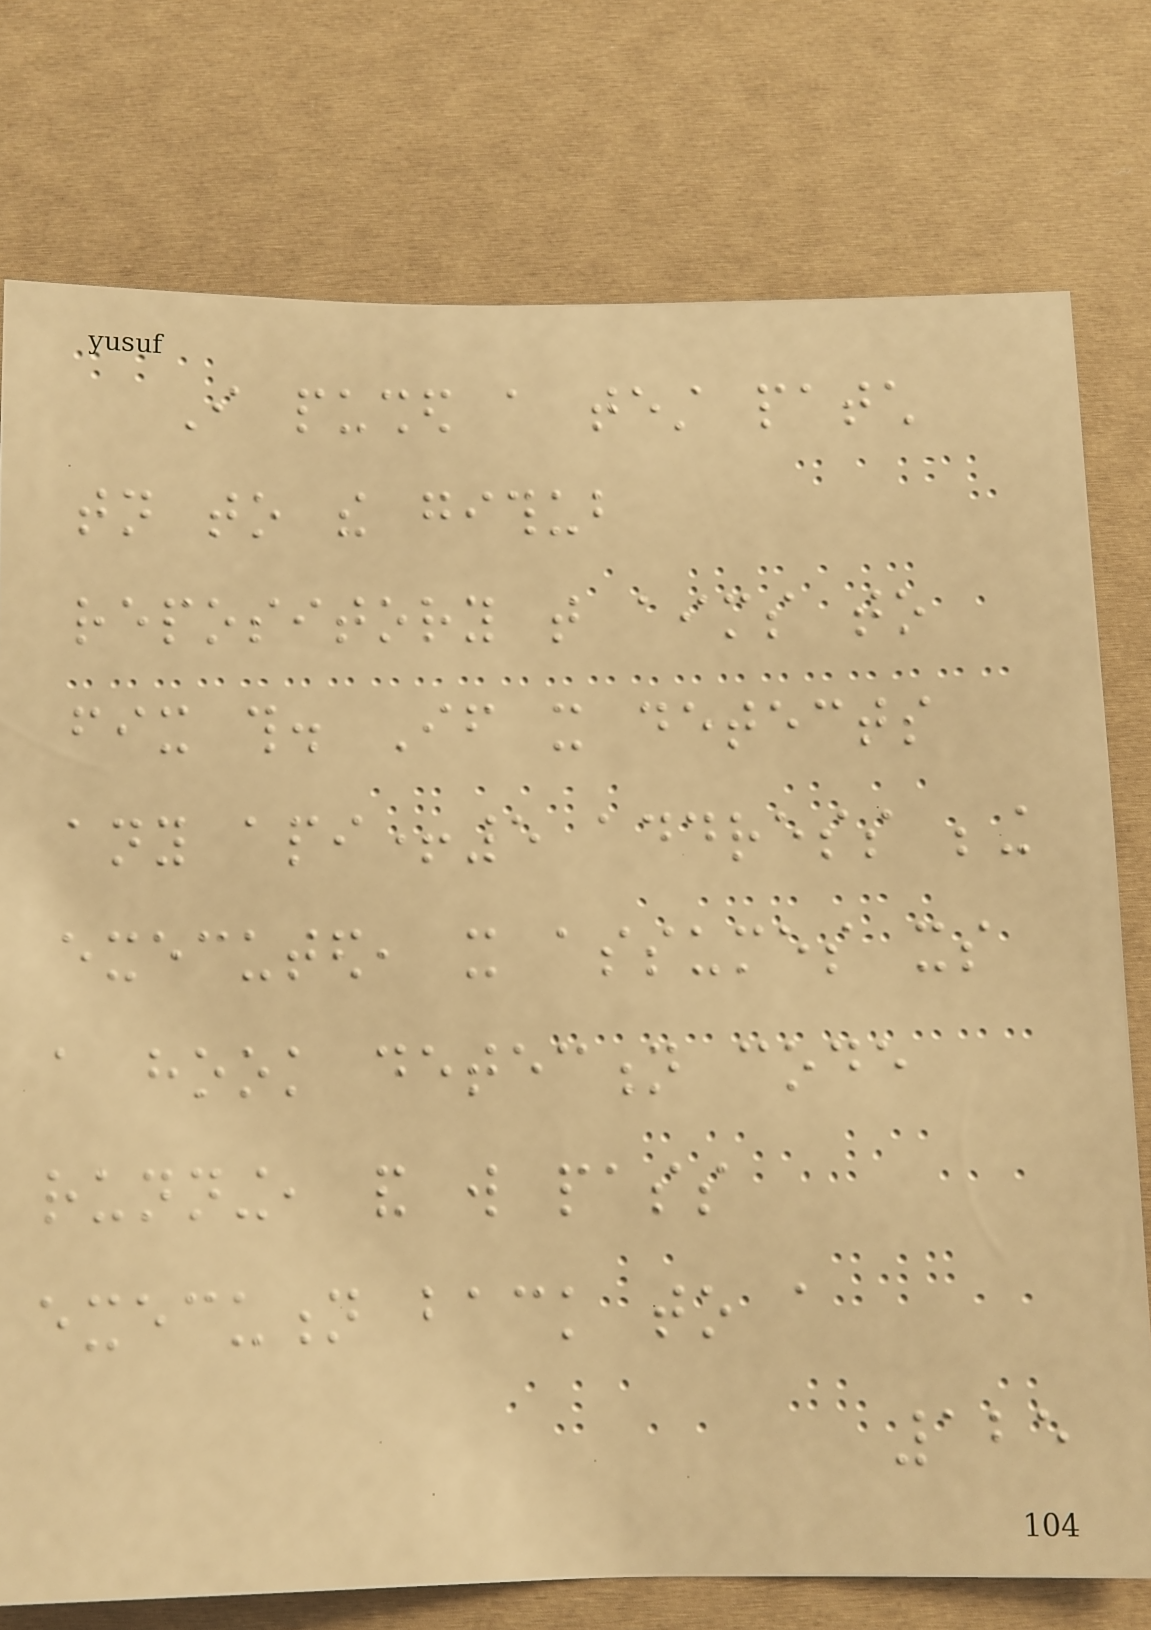I pushed a test patch
tonight to the github
repository that aims to
fix this. If it detects
any api+5 address being
executed, it assumes its
a hook detection code
running, and will pass
execution back to a
125
